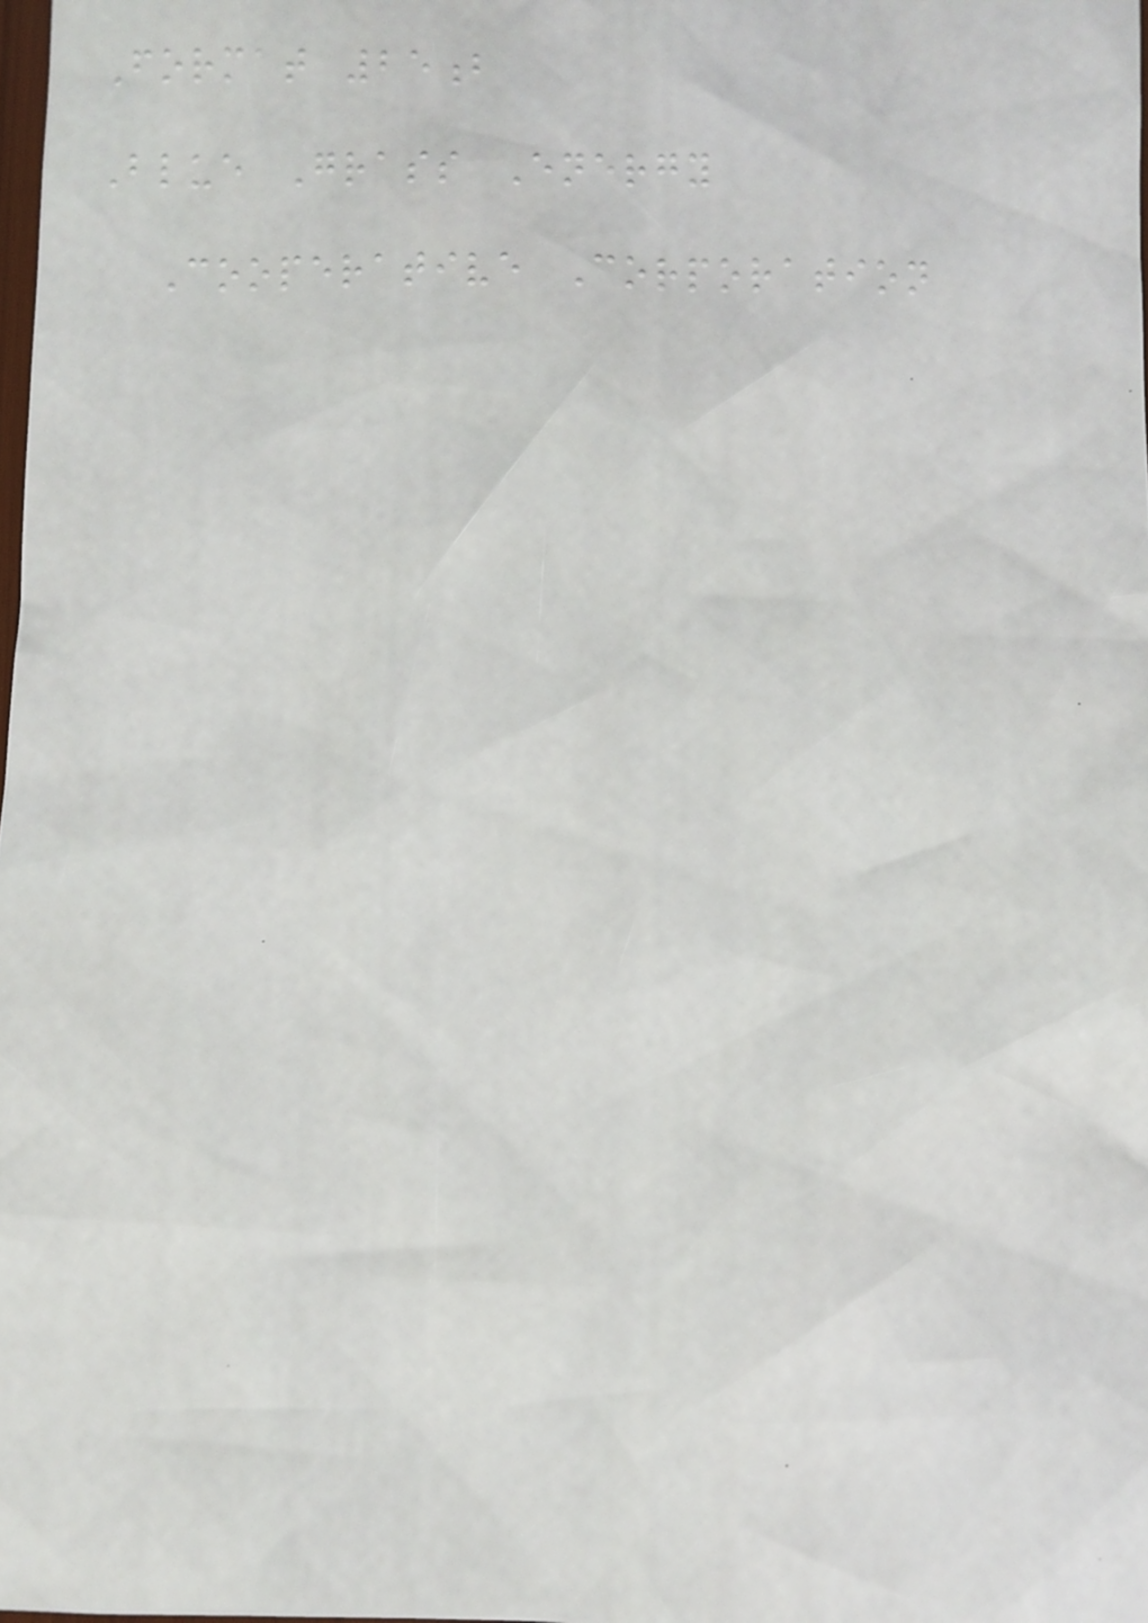Format 25b
Blue Grass Energy
Cooperative Corporation
